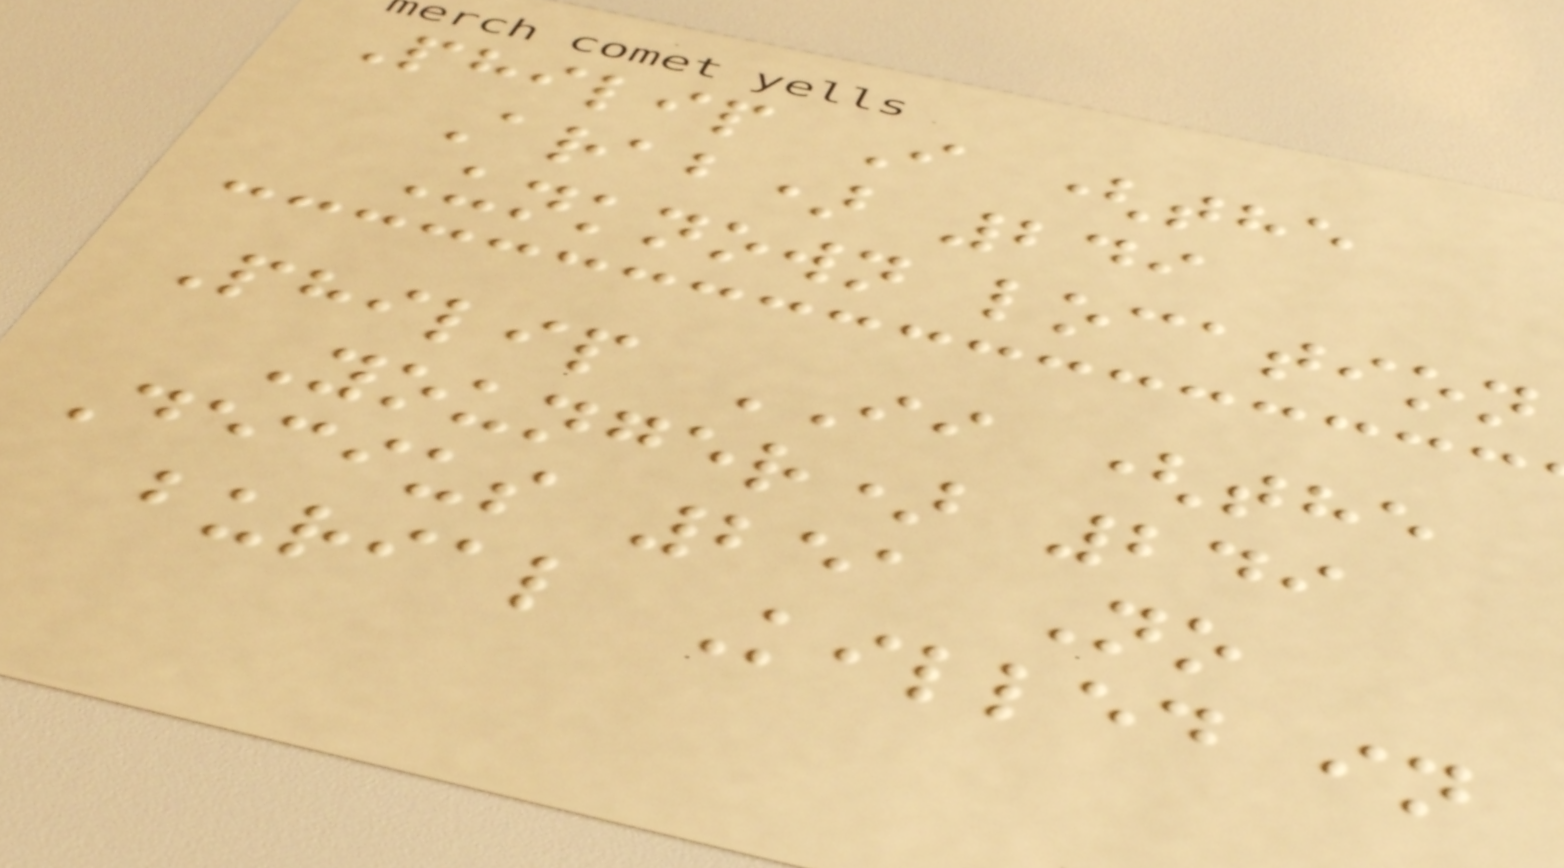Philip I (the
Arab) 249
Unknown location
Philip II (the
Younger) 249
Decius 251 No
burial Killed in
